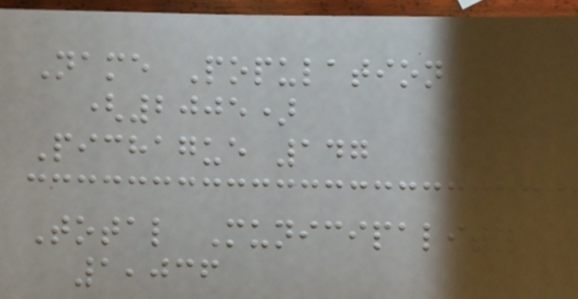Name Population
(2005)
Pichague 147
Total Municipality
1,036
